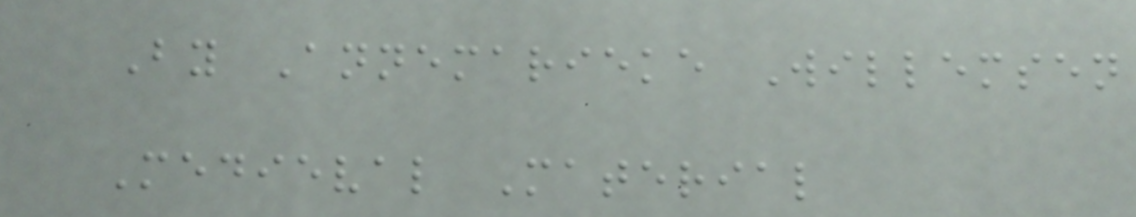By Annemarieke Willemsen
Medieval Material
